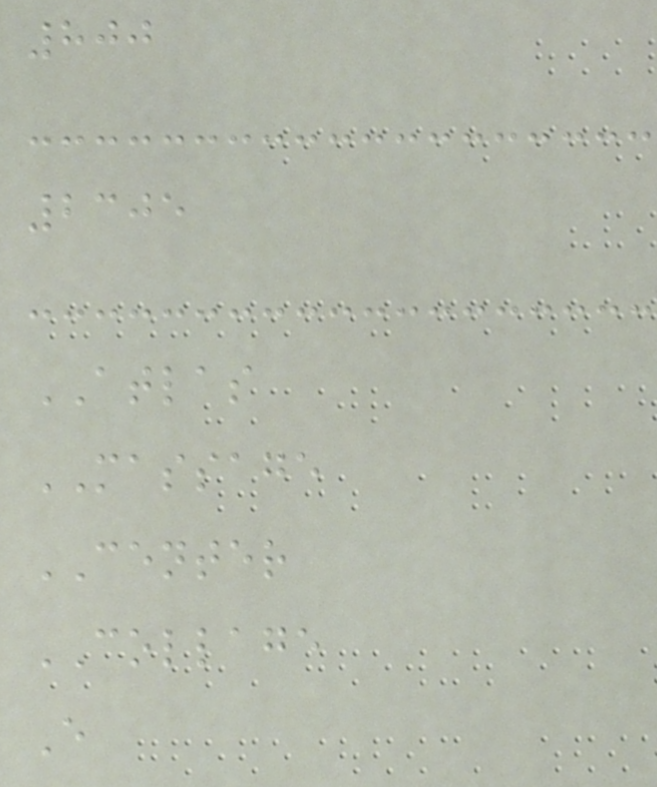800
2305
ATLAS
MASSAGE
CENTER
COLLAGE
E
